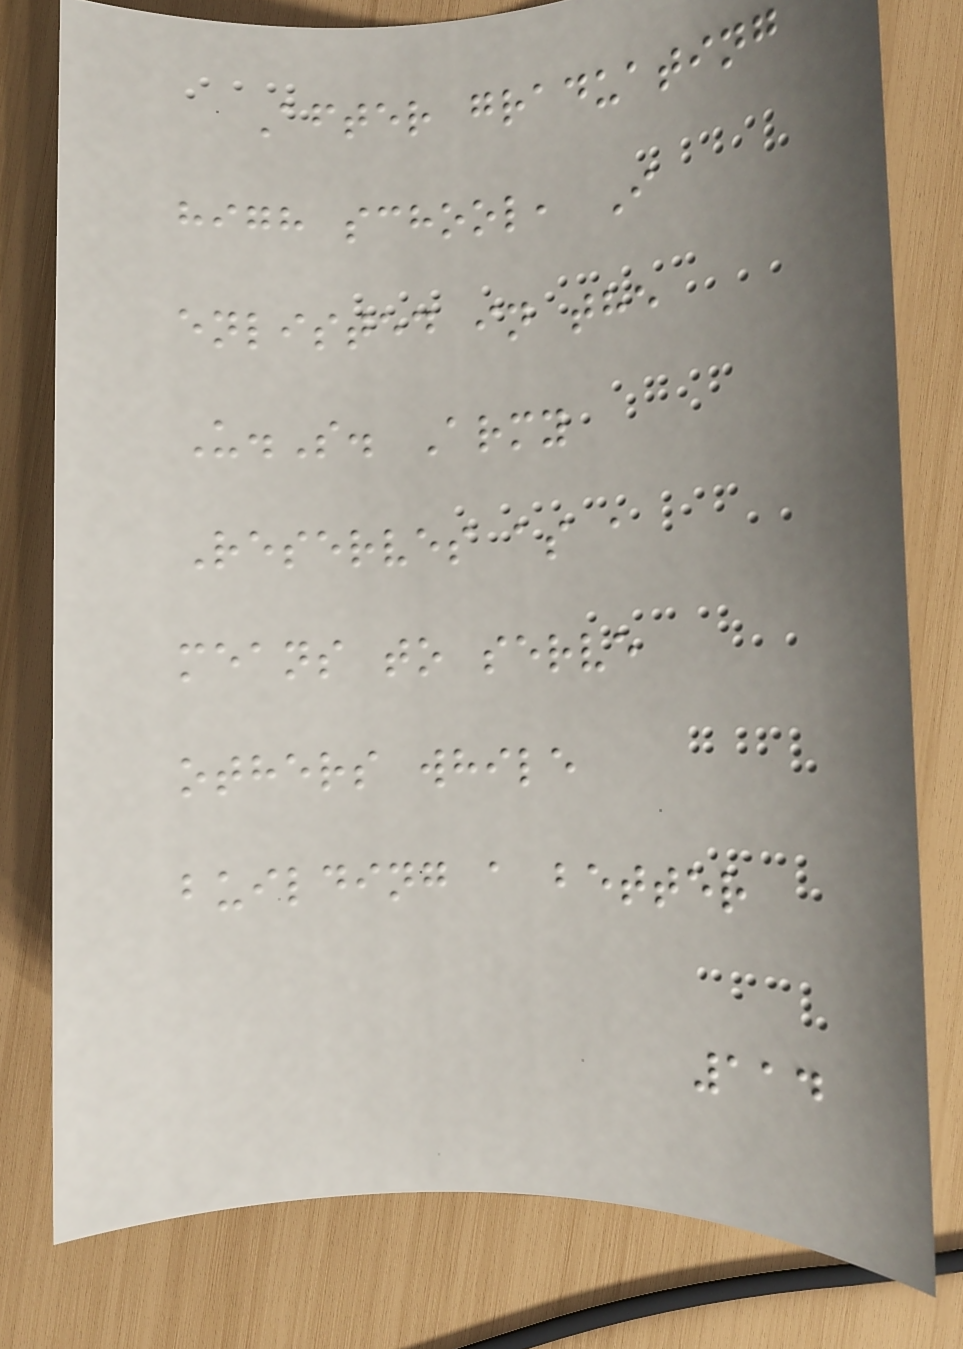After graduating
high school, I
enlisted in the
U.S. Army
Reserves as a
means to serve
others while
building a better
114
